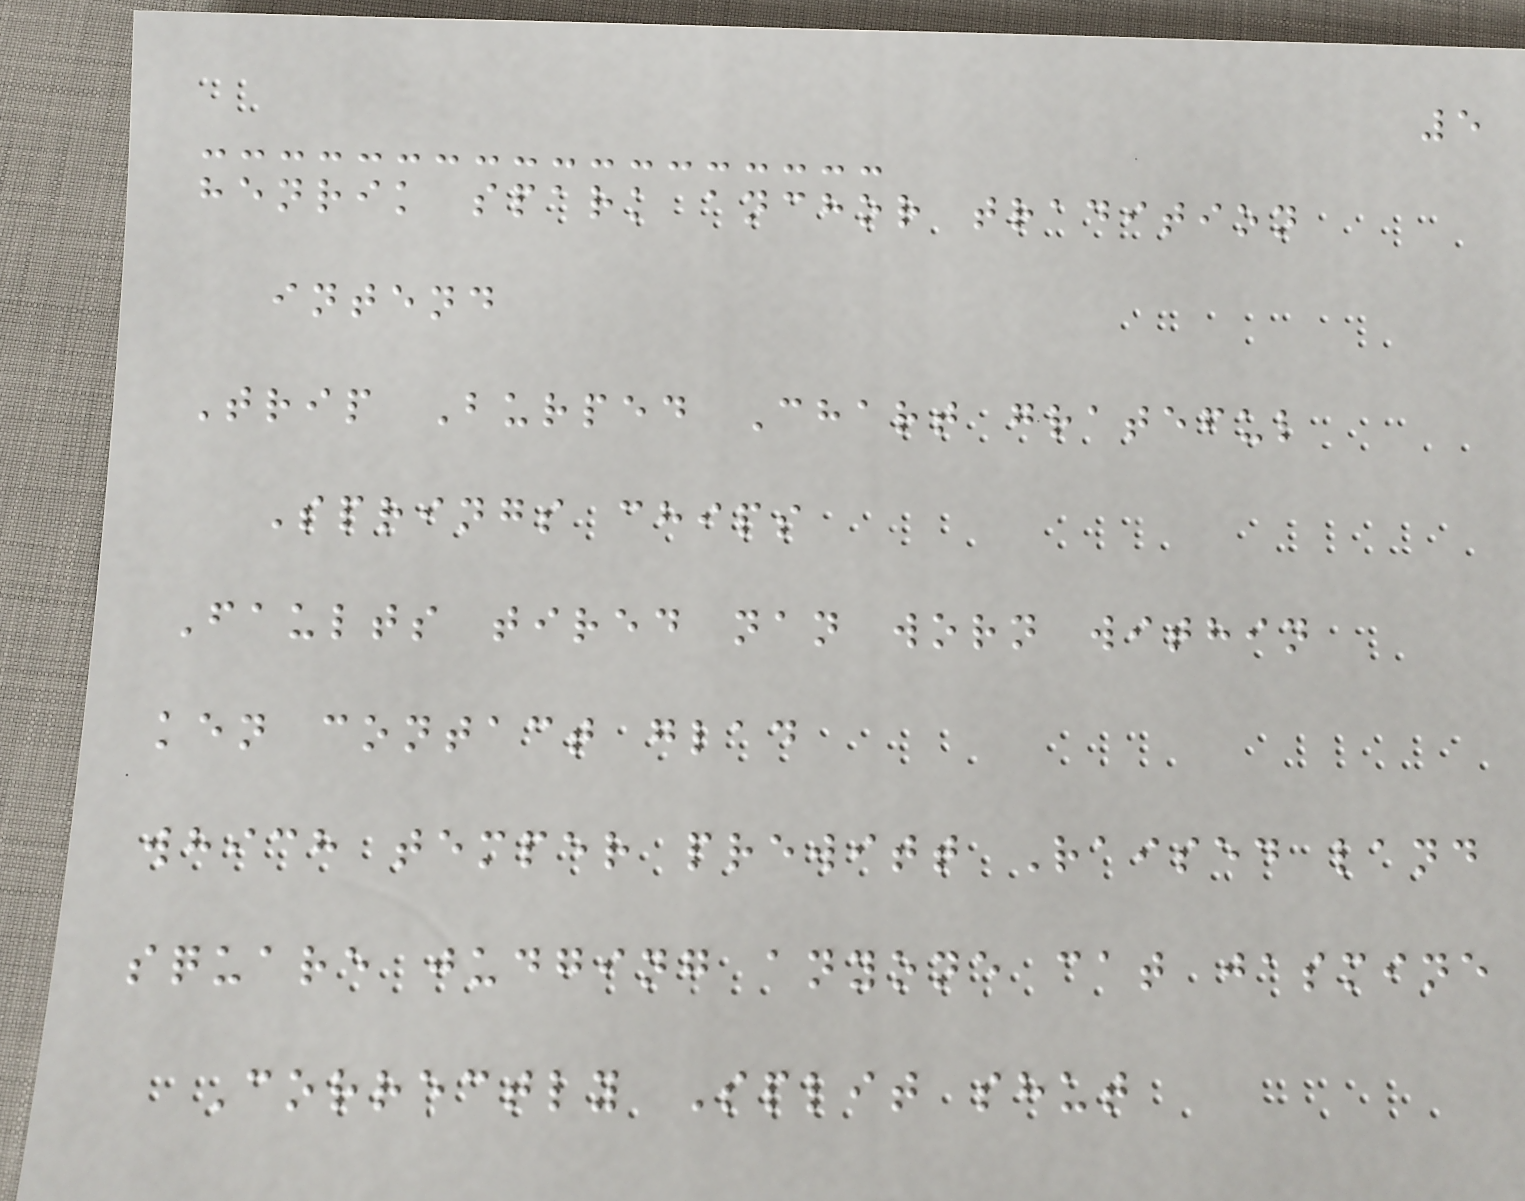5
henrik spark anchor tradition
intend
Trip Burped Chart grateful
Springs chips
Faults tired nan worn within
ken contact glad
which temper prewitt Raised land
square judging anyone cat jasmine
Correctly Split shut
